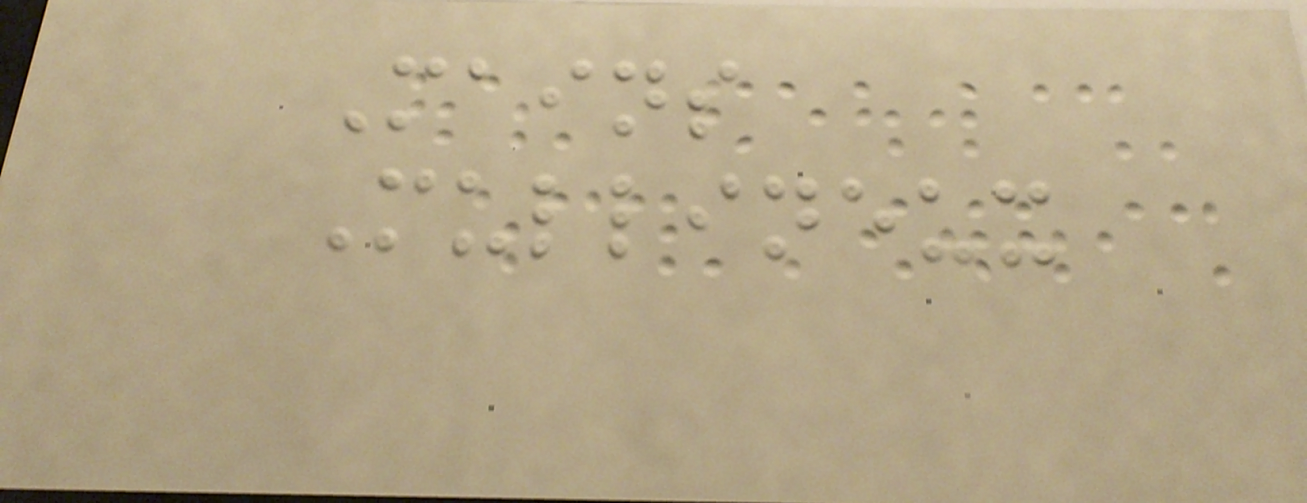Mains
Mullineux
